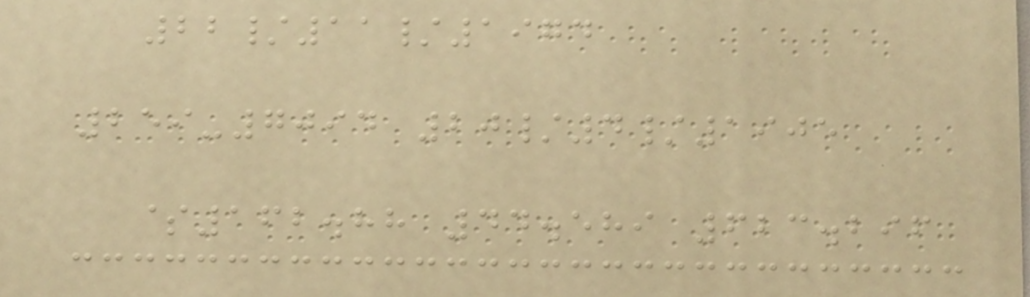22/11/1974
259-7094 20/4/1905
$162.88 44.589 623.296
